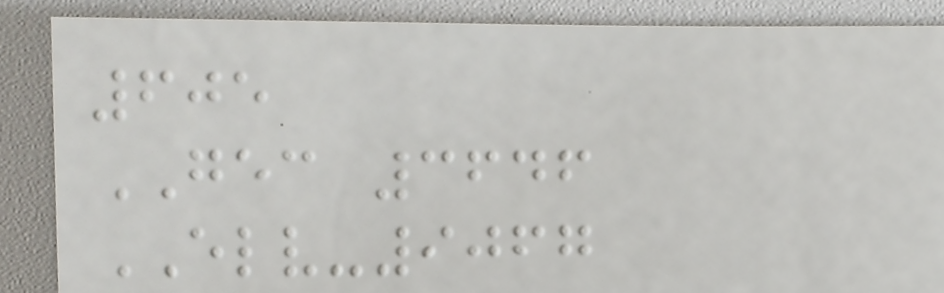605
GEC 3646
ELV-9067
